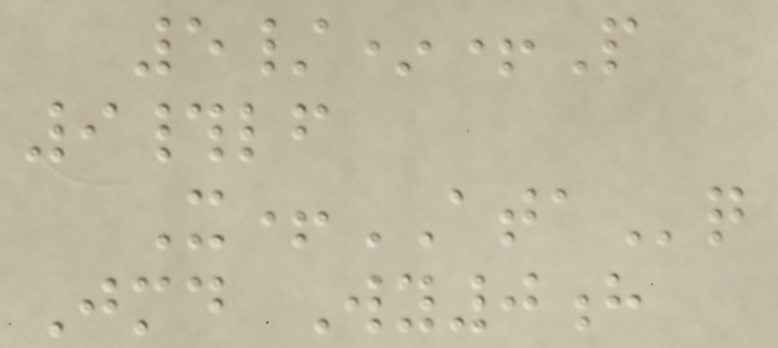5/*+P
9#lf
X+ATAq
Jmd Wy0h
